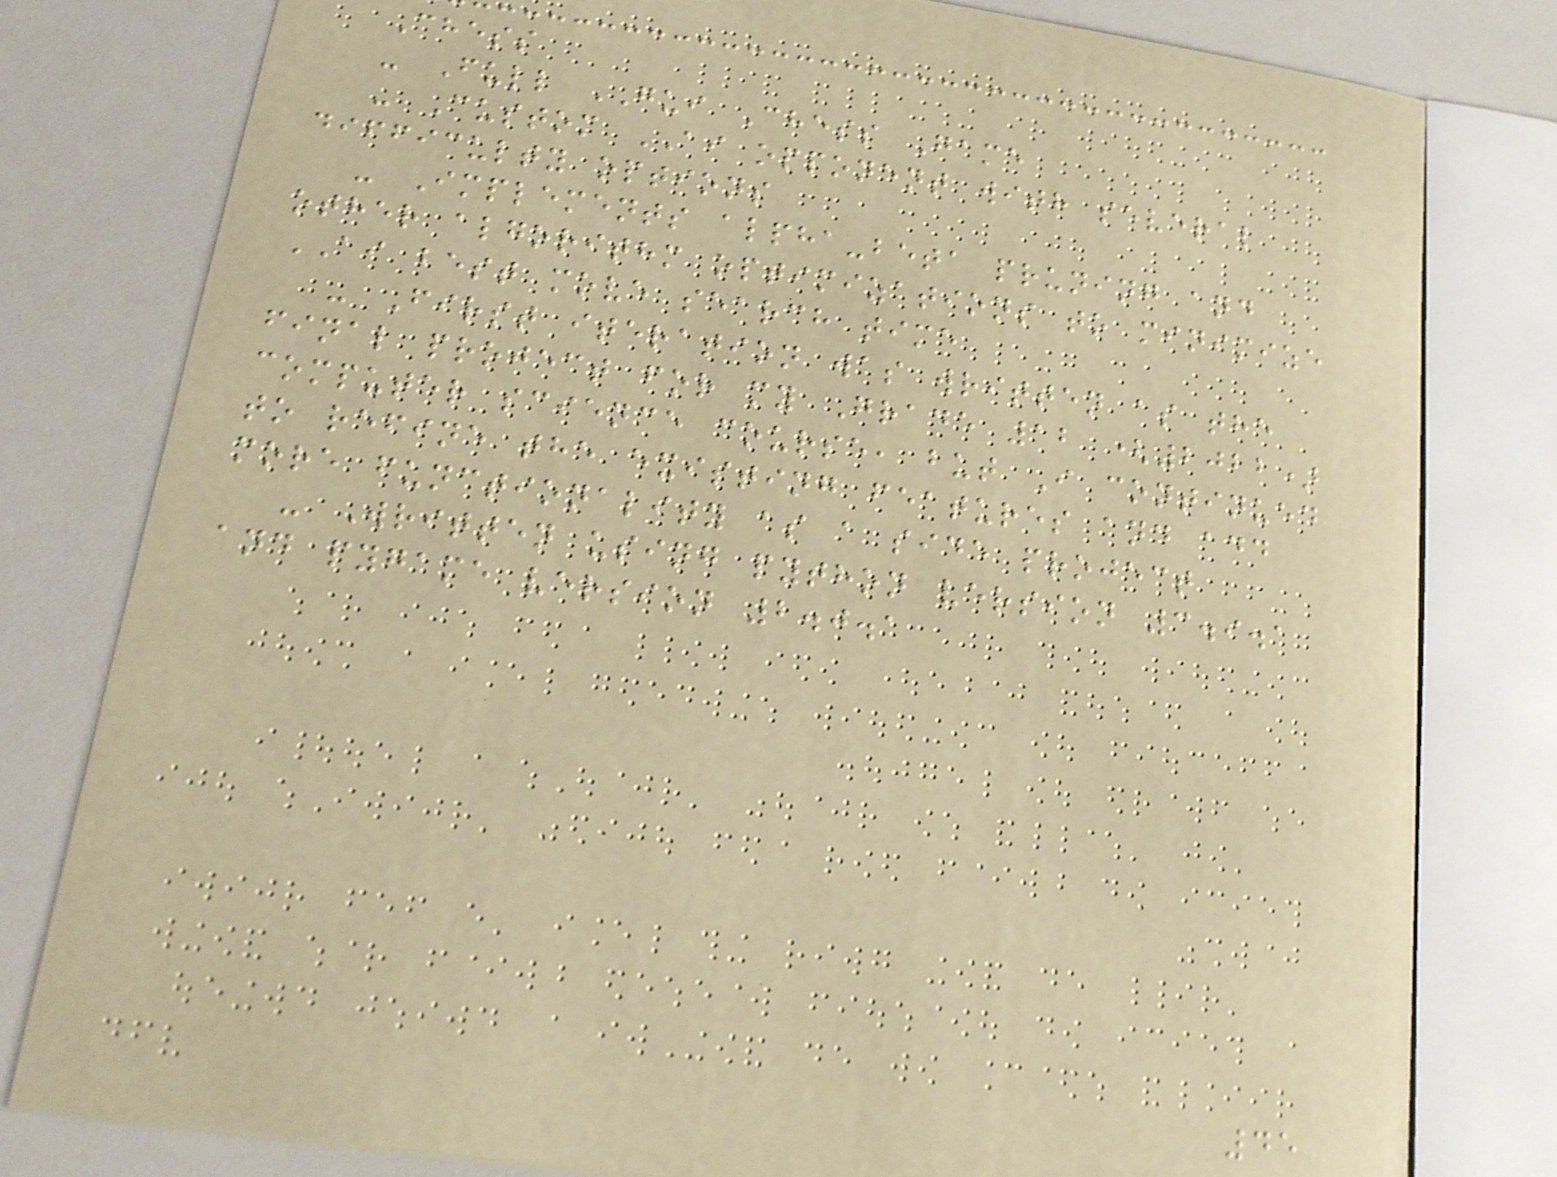Chess
- Full GUI Chess Game
- Custom AI opponent with several
difficulty options
- Implements alpha-beta pruning and
other algorithm optimizations to minimize
AI best move search time
- First iteration was written as the
final project for my Grade 12 (2022)
computer science course, but I continued
to refine the existing features and add
more functionality as a side project
- Written using python version 3.9.1
and pygame version 2.0.1
45
